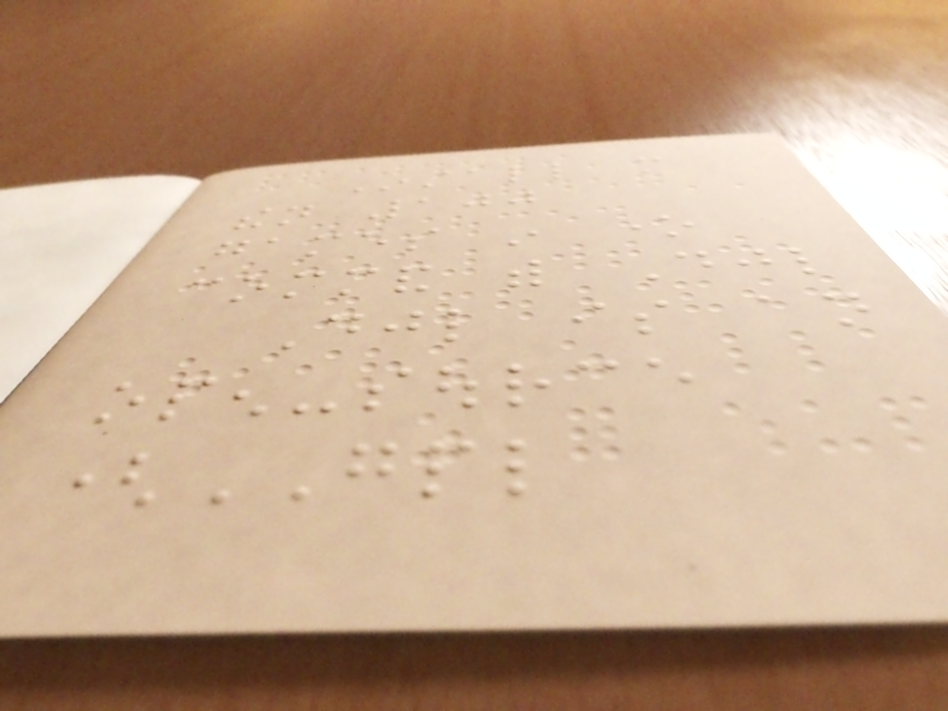Install more
then 100
games in one
command with Djl
Djl is an
open-source
(GPL
